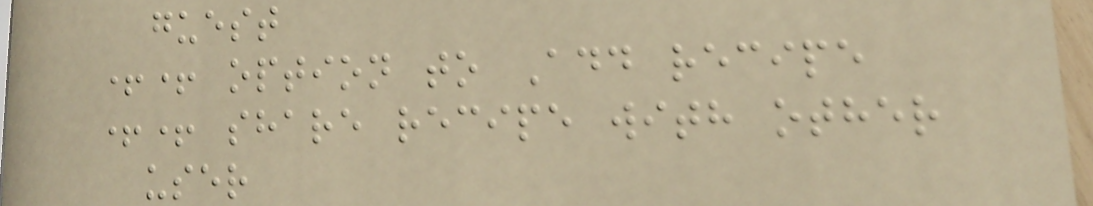guest
++ option to Add recipe
++ share recipe with other
user
